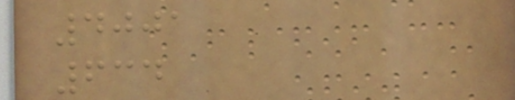4001
634
